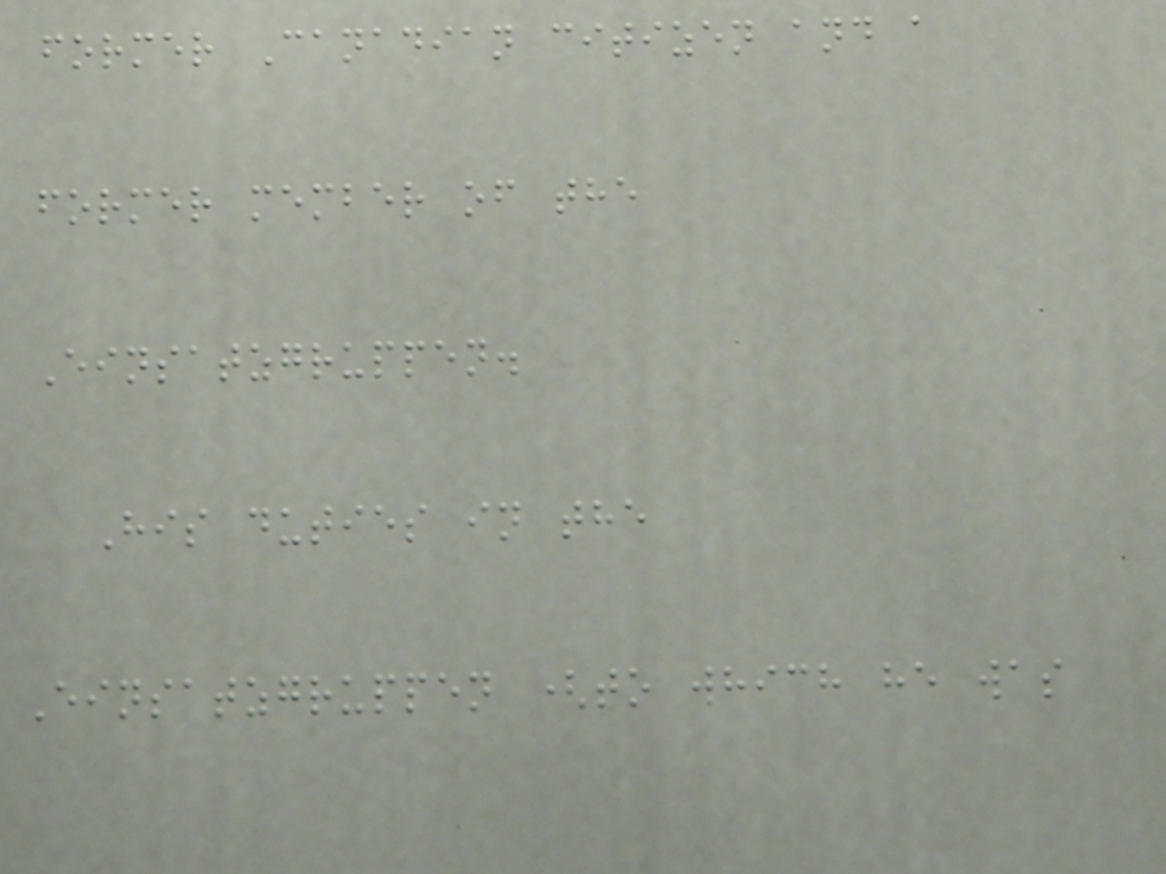former Canadian citizen and a
former member of the
Einsatzgruppen.
His duties in the
Einsatzgruppen (to which he was
